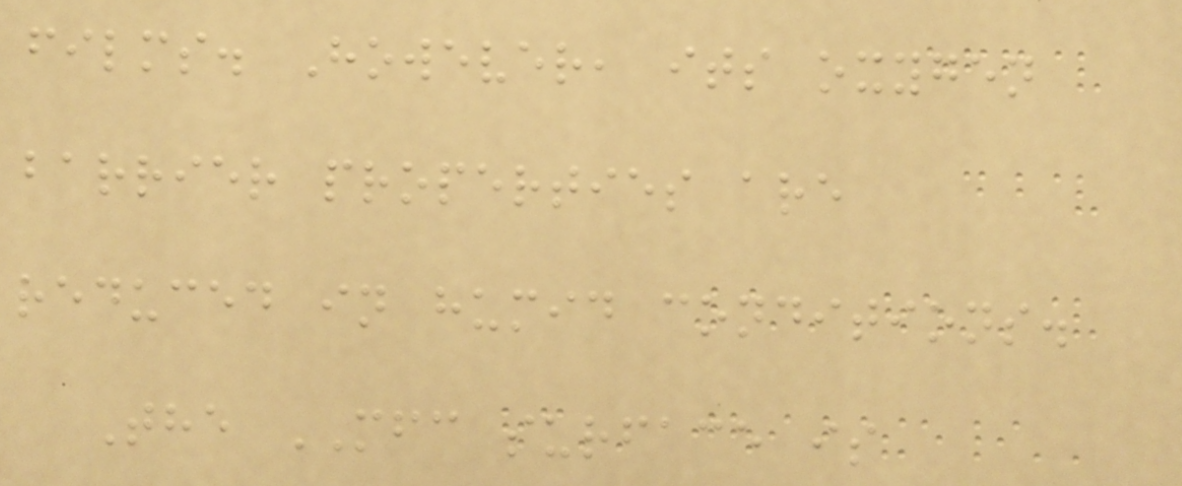films. However, its oxygen
barrier properties are
reduced in humid conditions.
The MFC surface is
